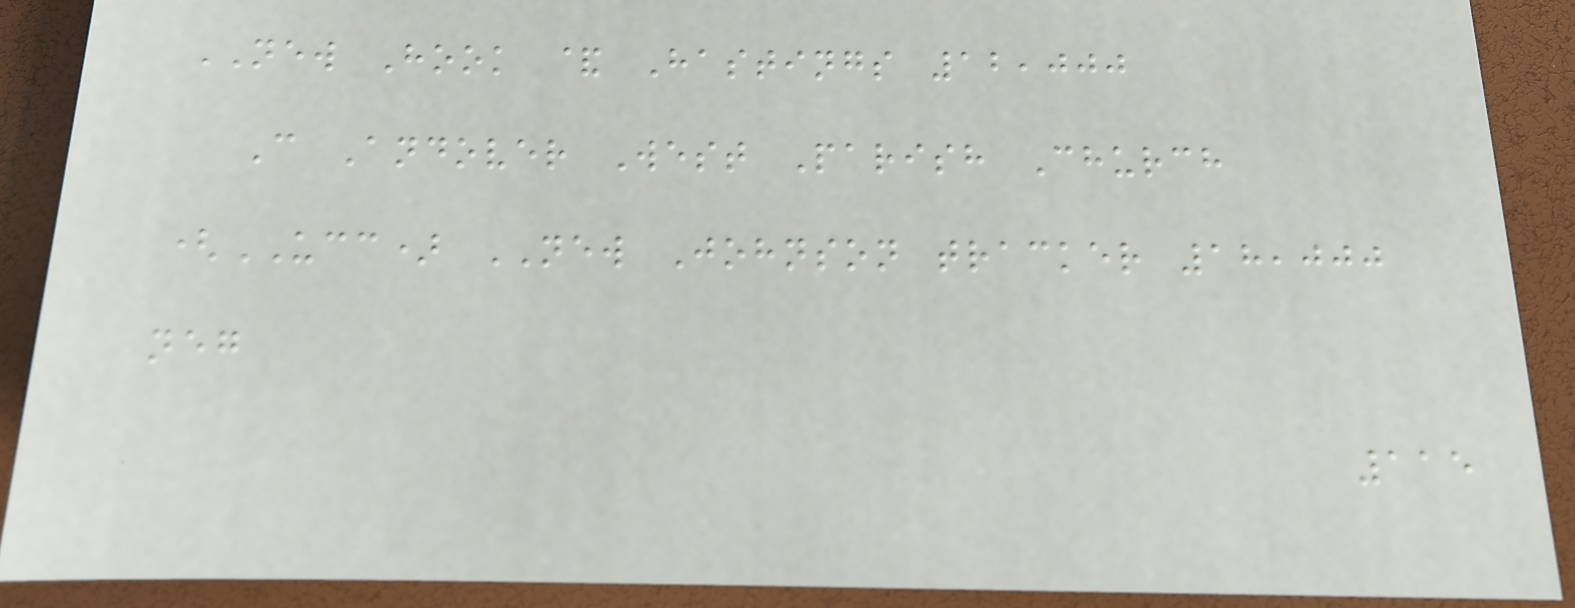NEW Hook & Hastings 12,000
C Andover West Parish Church
(UCC) NEW Johnson tracker 18,000
neg
115
